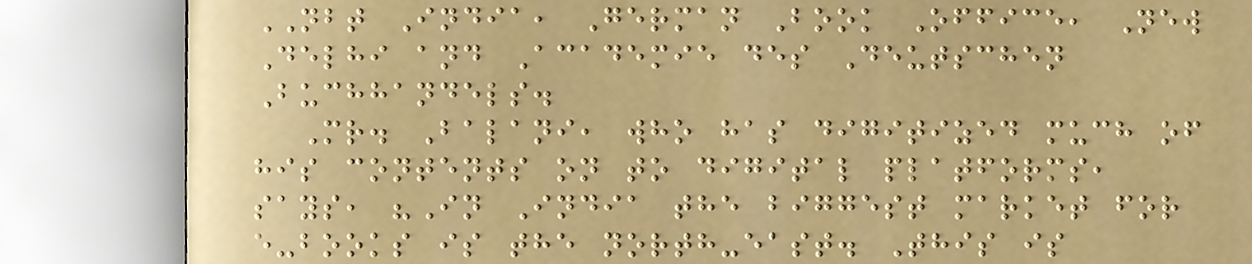NBT India, German Book Office, New
Delhi and Academie des Deutschen
Buchhandels.
Mr. Balani, who has digitized much of
his contents on to digital platforms,
says, "In India the biggest market for
e-books is the north-east. This is
